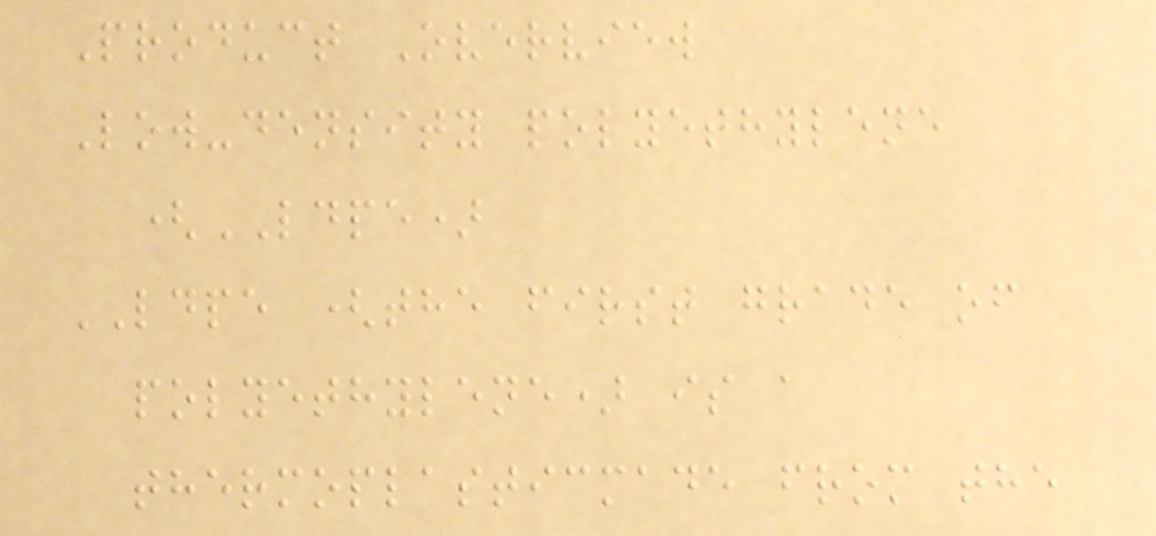Product Overview
Low-density polyethylene
(LDPE)
LDPE (the first grade of
polyethylene) is a
thermoplasticmade from the
